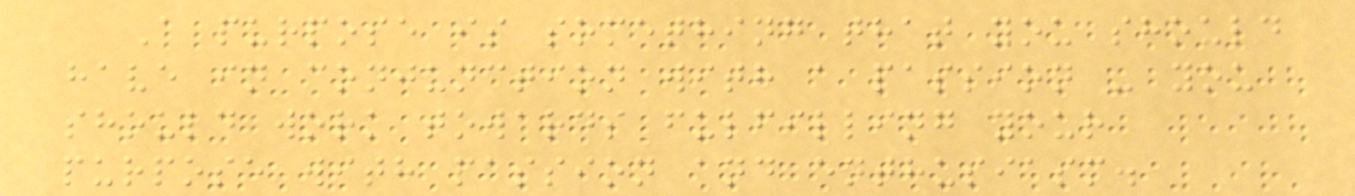A purpose is something that you should
have in conjunction with a passion - you
should work towards fulfilling your
purpose with passion and enthusiasm.
